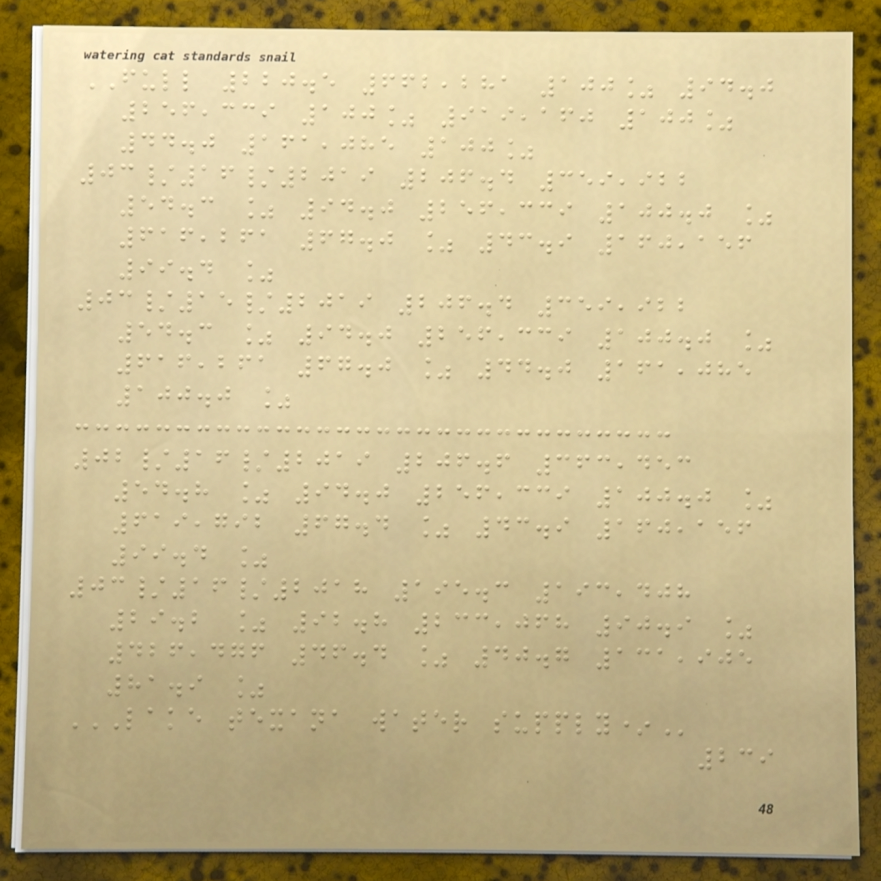FULL 220.5 662,281 100% 94.0
256,339 100% 919,160 100%
44.0 161,085 100%
03/16/2019 206.4 359,922
54.3 % 94.0 256,339 100.0 %
616,261 67.0 % 43.9 160,156
99.4 %
03/15/2019 206.4 359,922
54.3 % 94.0 256,339 100.0 %
616,261 67.0 % 44.0 161,085
100.0 %
02/16/2019 206.6 363,453
54.8 % 94.0 256,339 100.0 %
619,792 67.4 % 43.9 160,156
99.4 %
03/16/2018 195.3 193,408
29.2 % 92.8 233,068 90.9 %
426,476 46.4 % 40.7 131,905
81.9 %
LAKE TEXANA WATER SUPPLY*
239
